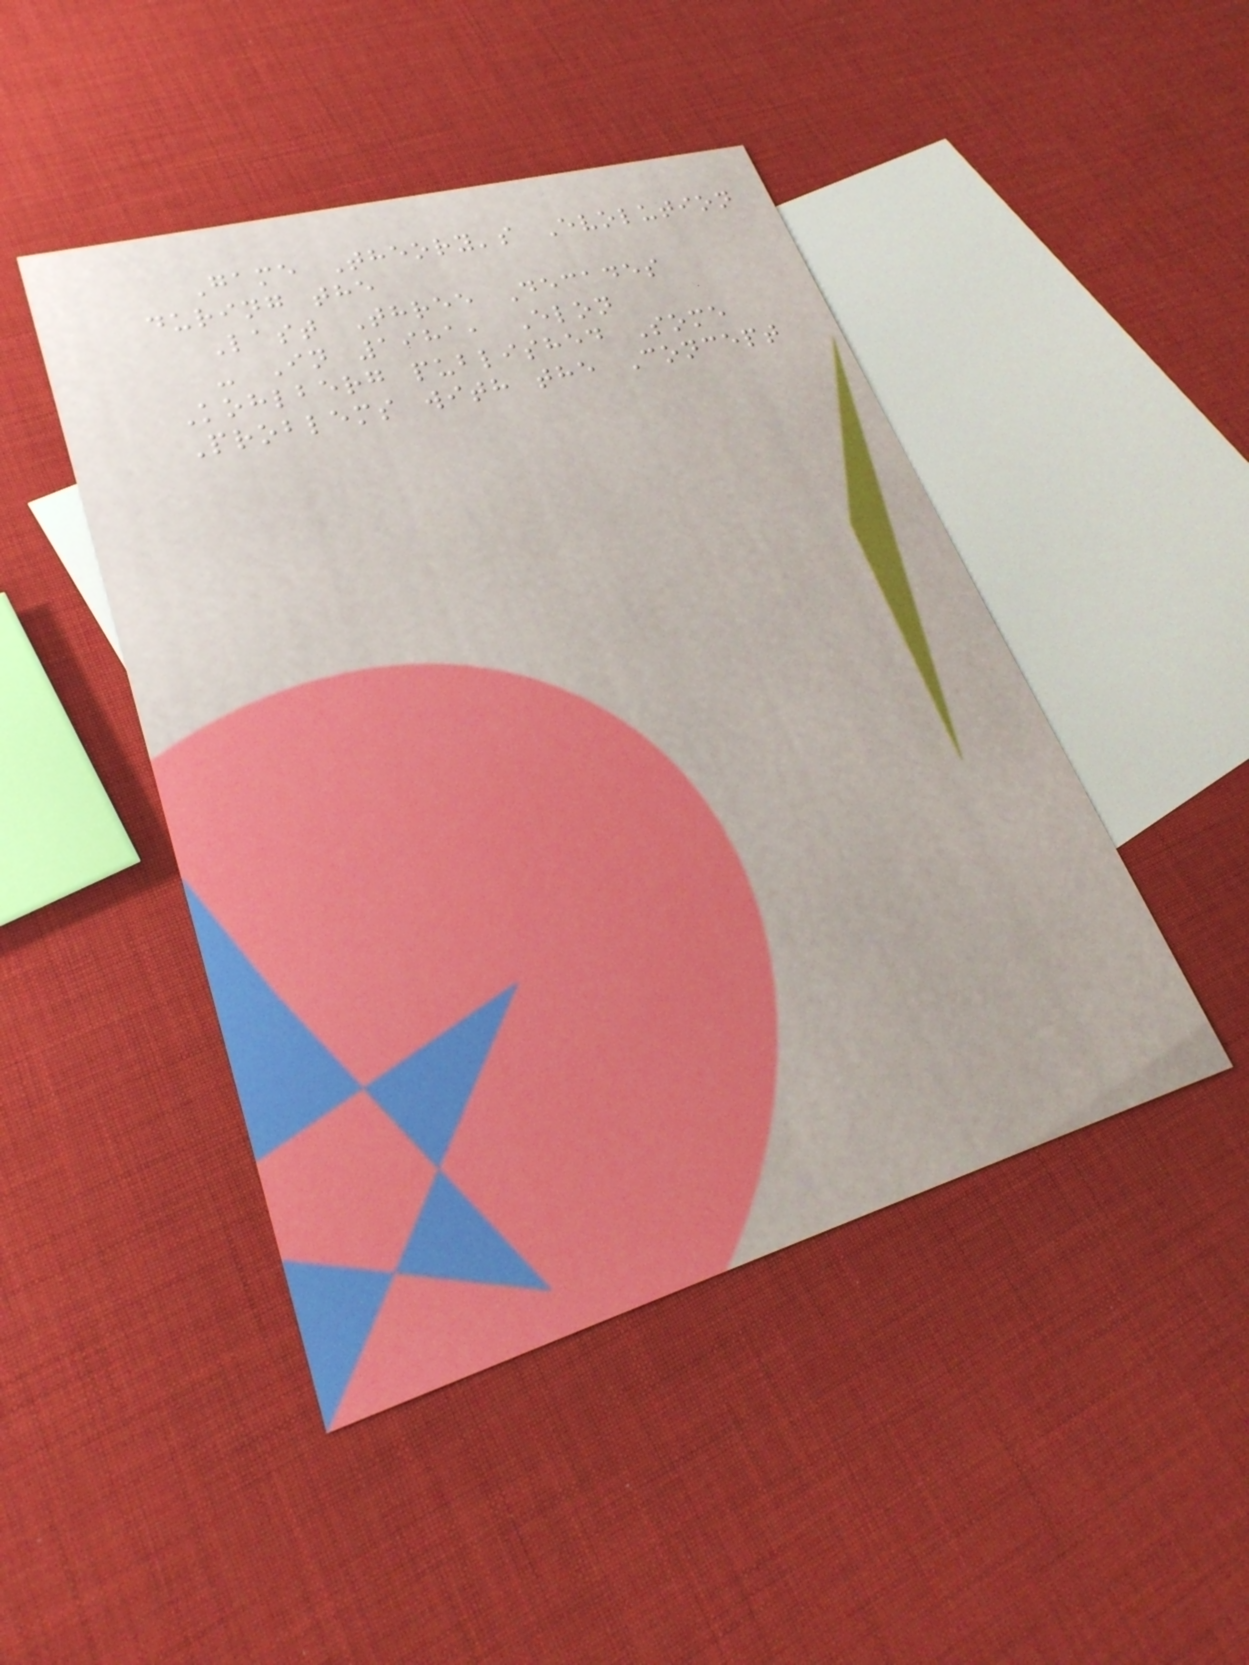Game Theory's Evolution
during the
Last Three Decades
- In 1981, Elon
Kohlberg published Some
Problems with the Concept
